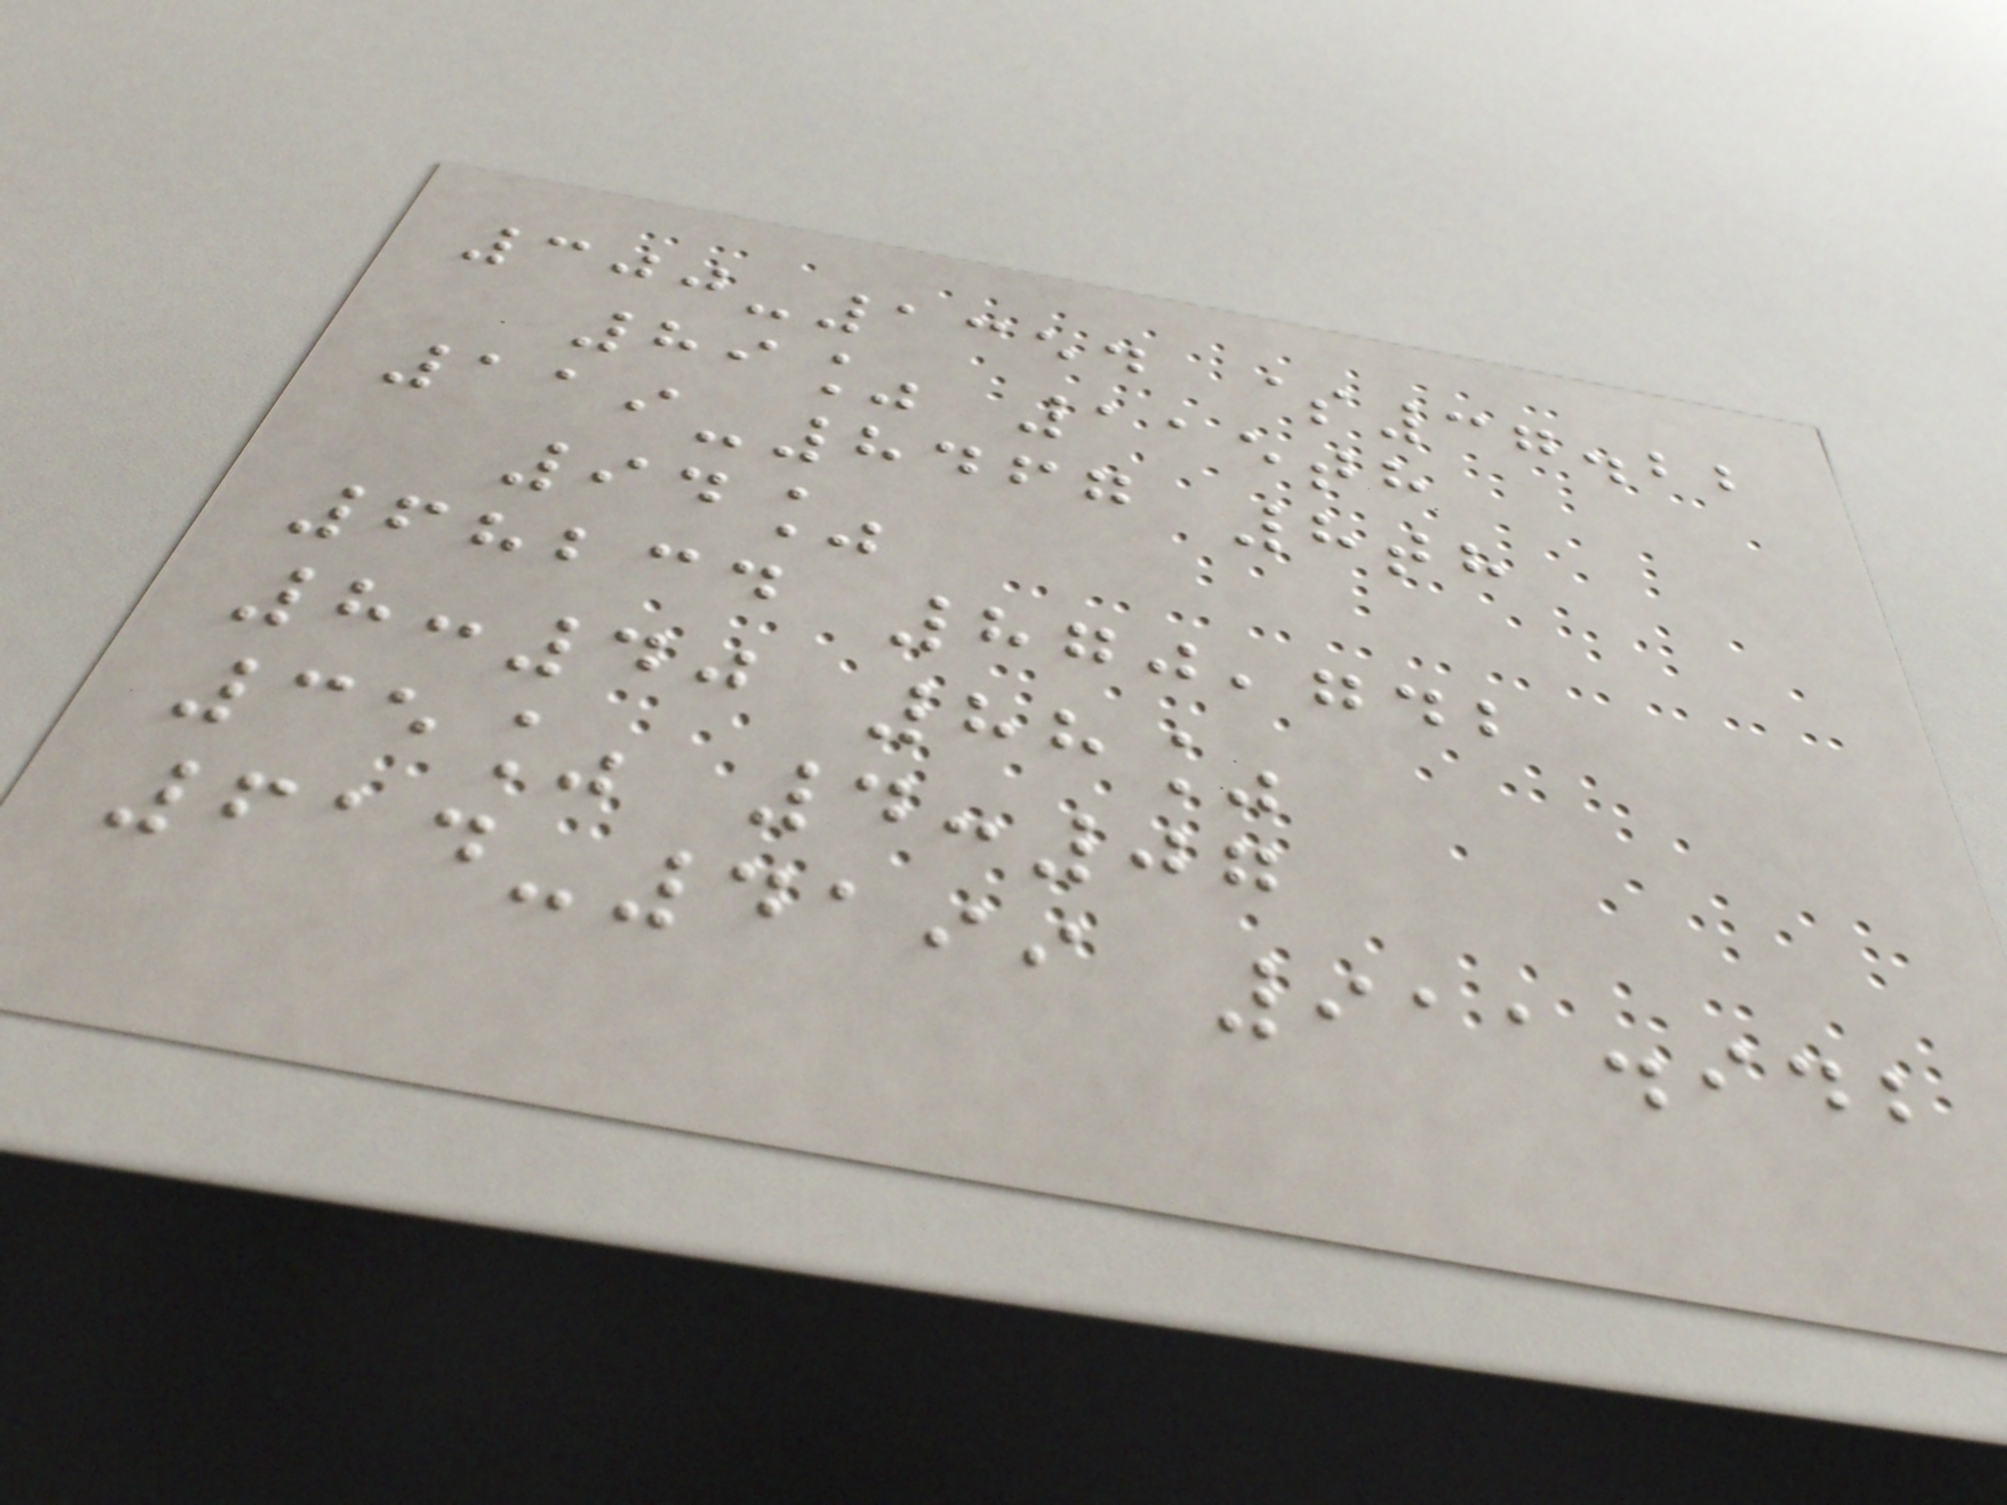300-1354 $37.22
89% 115th
119-8467 8th
94%
68234 870,742
8:40 88%
35% 4:07
614-4199 911.942
